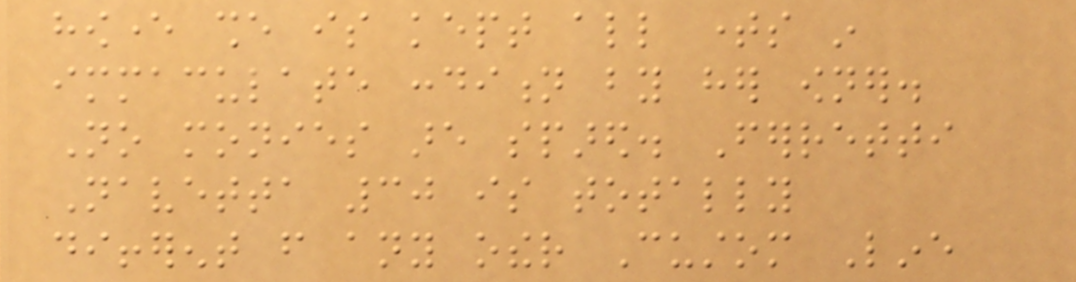however she is kept all times in
immaculate condition by her owner.
No monies are spared. Ferretti
Navetta 30 is totally
different from any other Custom Line
